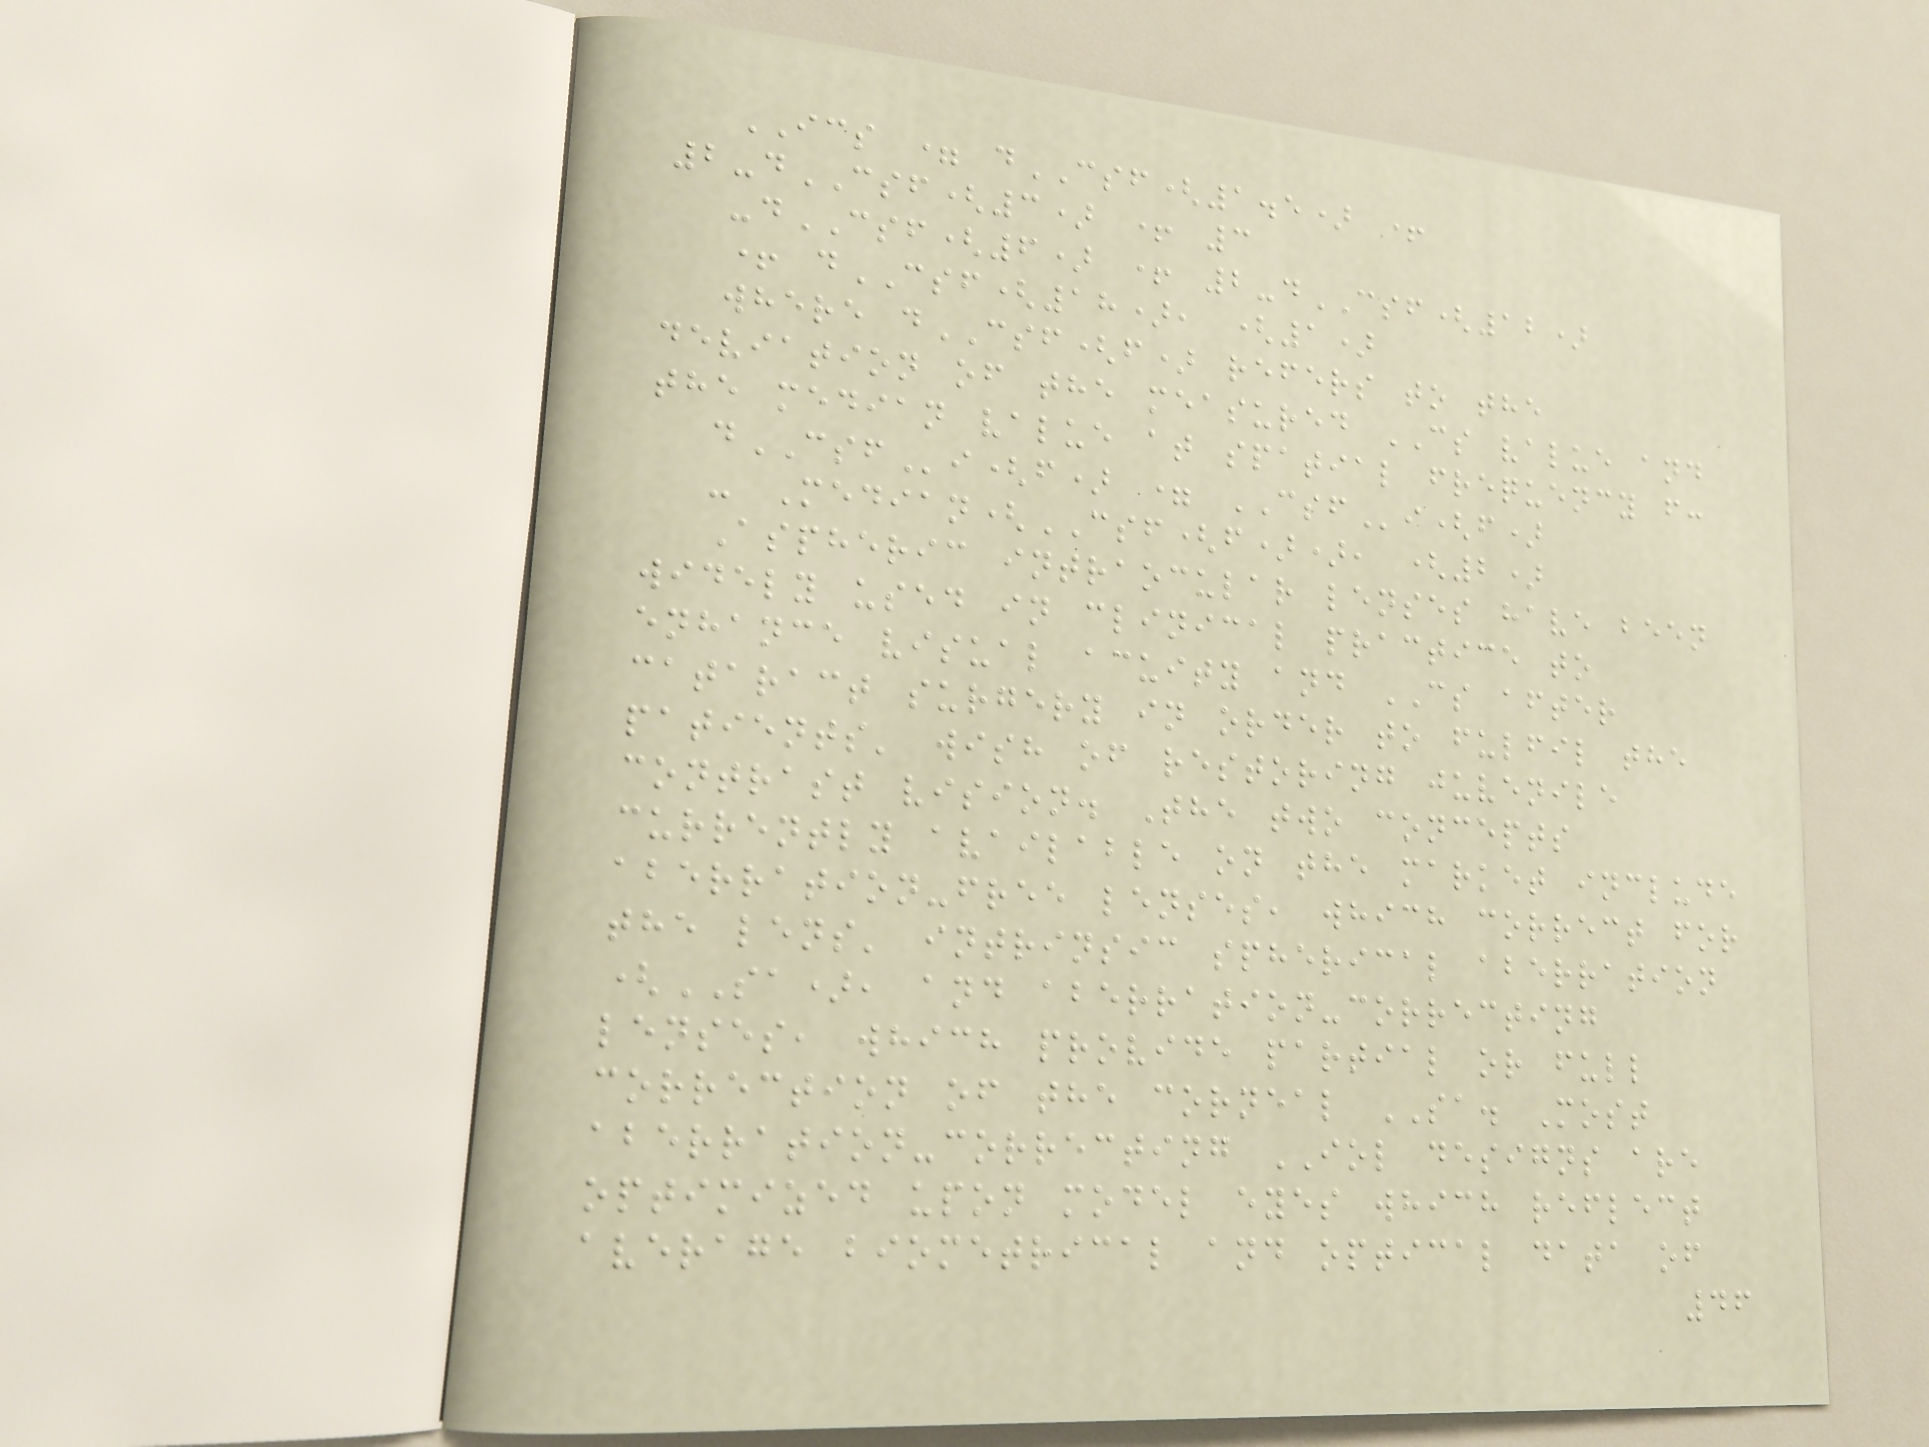ICS = dCSF(1.5) +
2-dCSF(3) + 3
-dCSF(6) + 2-dCSF(12)
+ dCSF(18), (1)
where dCSF(f) refers to the
deviation of the measured CS value and
the median value at spatial frequency f:
dCSFi(f) = CSFi(f)
- Median(CSF(f)), (2)
Aspheric intraocular lenses have been
widely used in clinical practice to
enhance visual acuity and CS after
cataract surgery in order to fulfil the
patients' wish of restoring juvenile
contrast vision. The two concepts
currently available on the market include
aberration-free lenses, which correct for
the lens' intrinsic spherical aberration
(SA), and aberration-correcting
lenses, which provide partial or full
correction of the corneal SA. Most
aberration-correcting IOL designs are
optimized upon model eyes which reflect
average biometrical and optical data of
46
